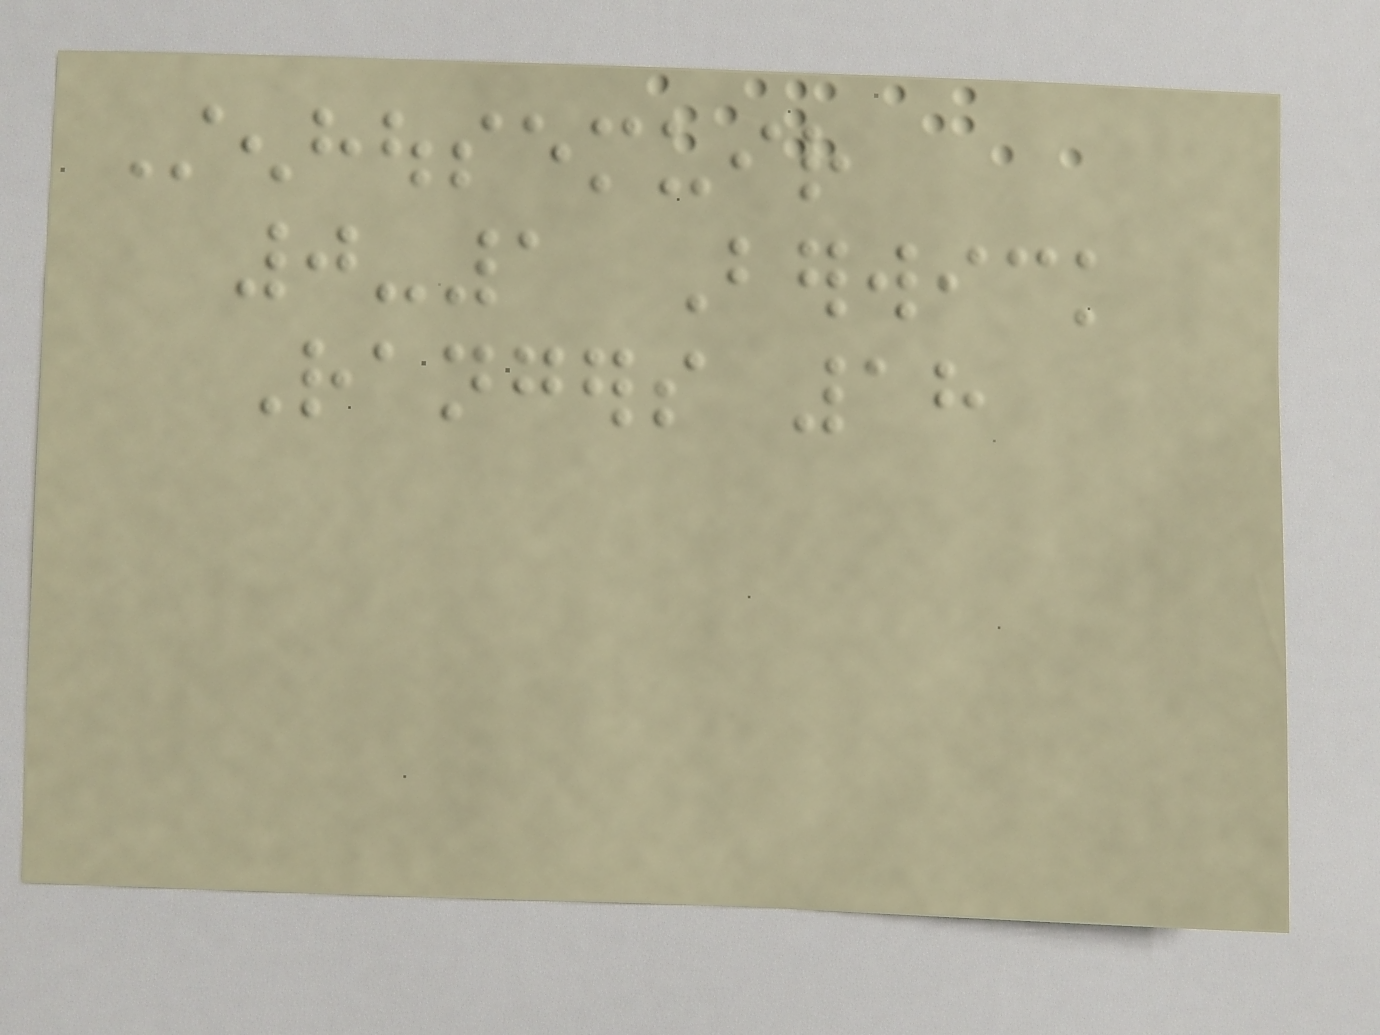Stenhousemuir
0-1 Berwick
Rangers 18
